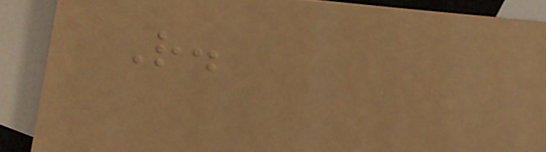R.
